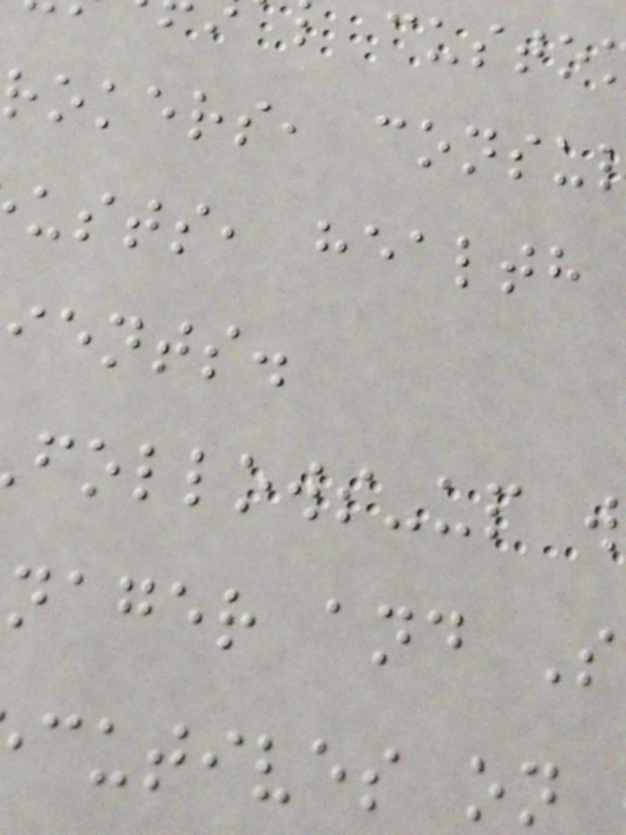rokers, consu
usts, health
ients.
follows-up w
nager and S
cutives on
